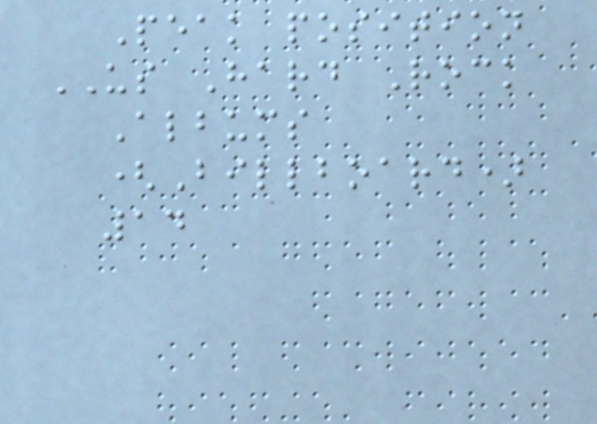Peak position
US Hard Rock
Albums
(Billboard)
14
